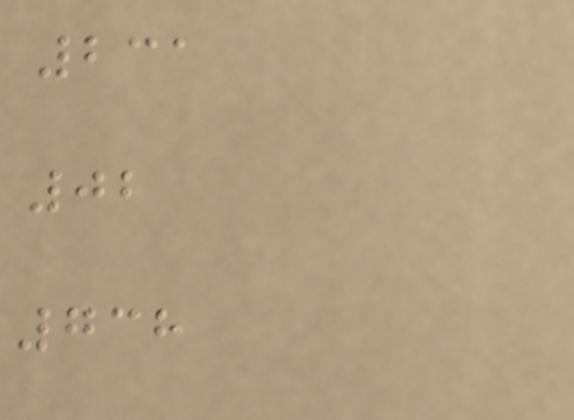231
02
738
